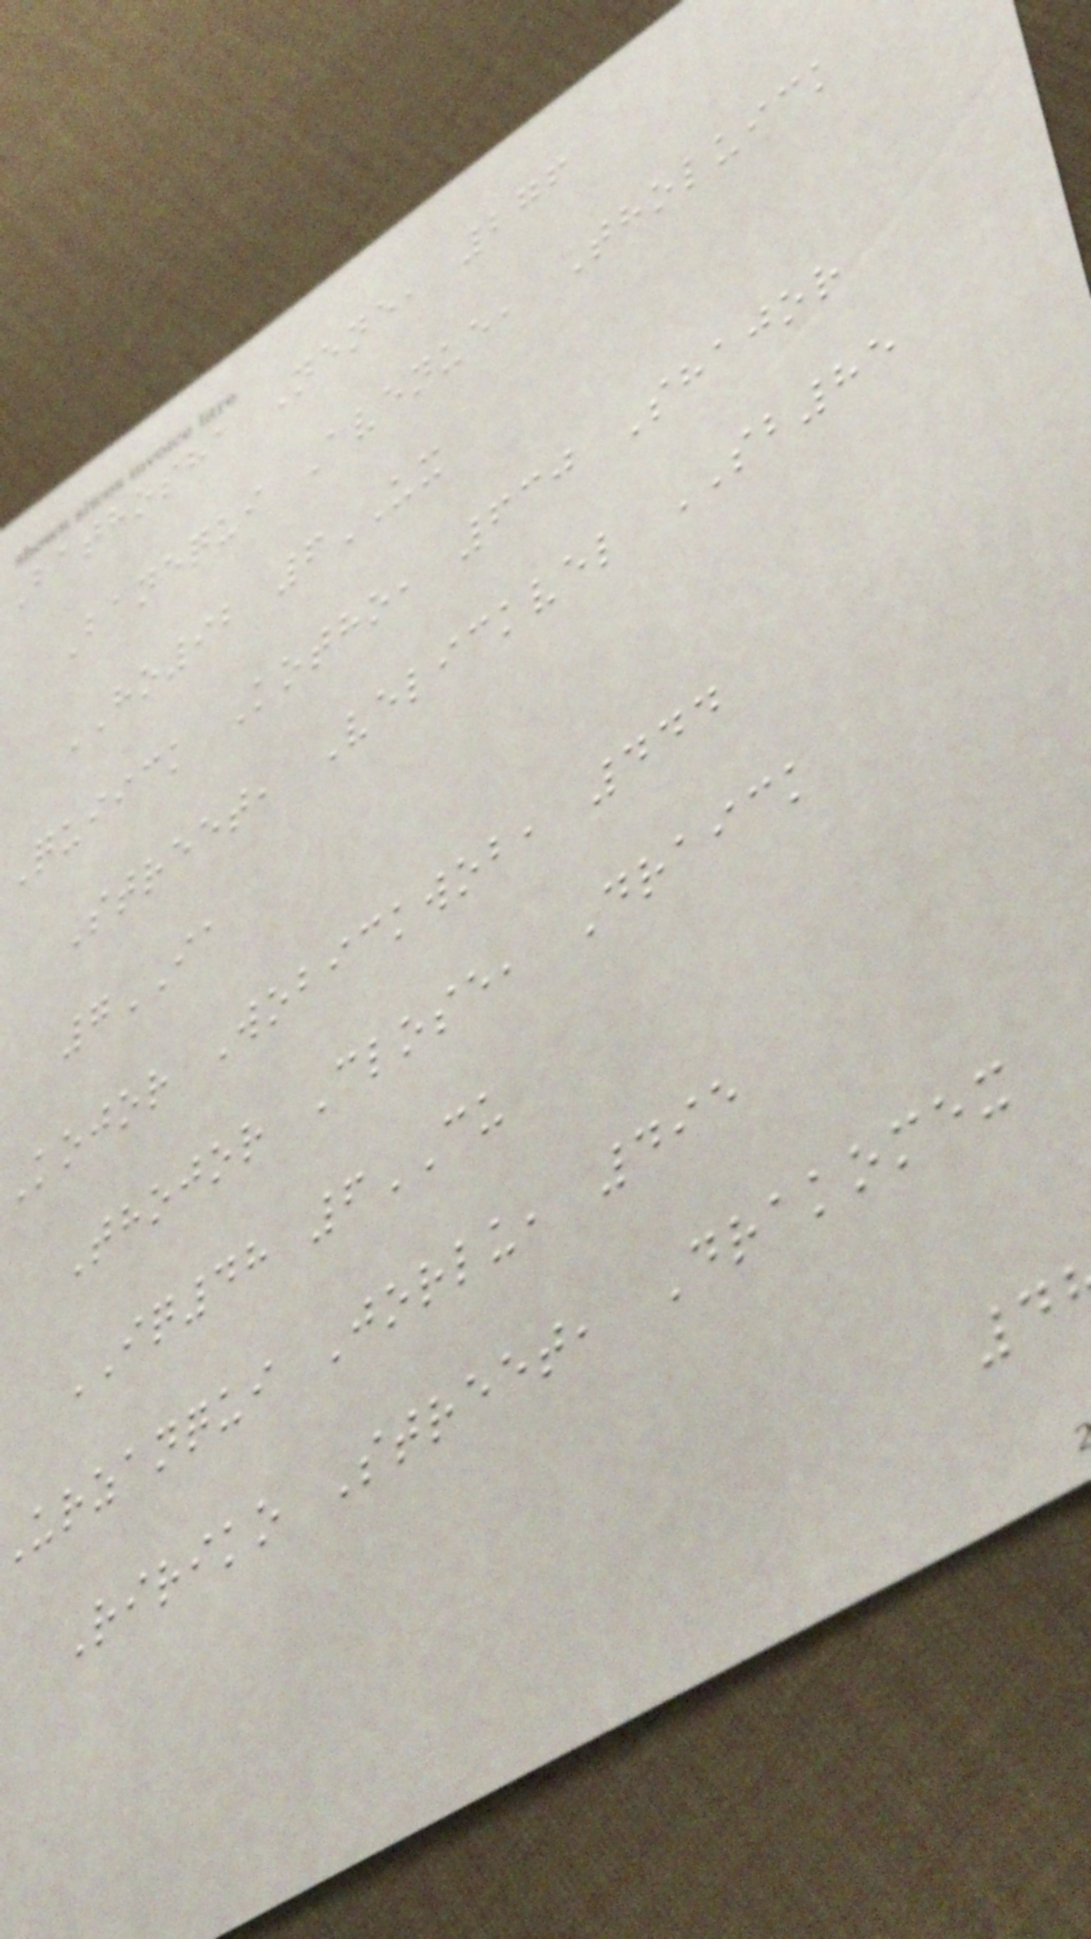Bathosha Nene, 276
Banequi Avenue, Tholuick
HO92 6UX
Quiick Kotho, 630 Shajor
Street, Velickvel SB85
7IA
Kojor Wobickwob, 444
Thojor Close, Draick
IQ48 6CU
Urzanqui Jorlu, 495
Ririko Street, Drakomex
